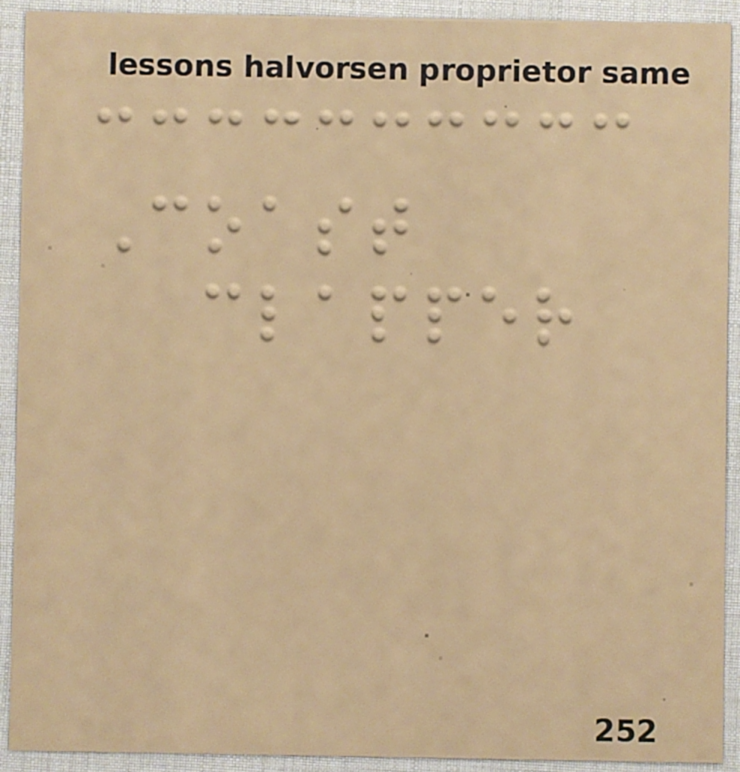Coast
clapper
